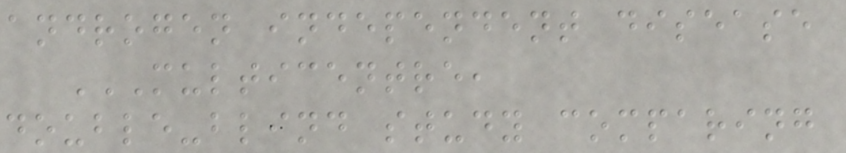androgen independent disease
MULTICENTRE,
DOUBLE-BLIND STUDY COMPARING
